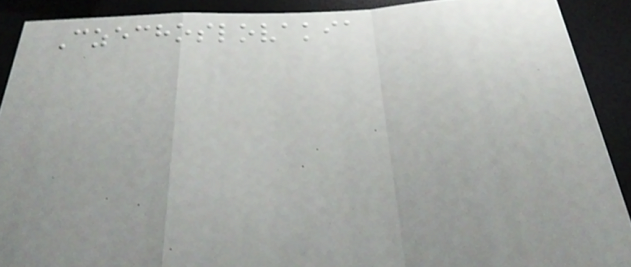Czechoslovakia
